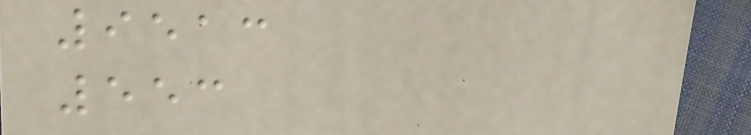9513
553
